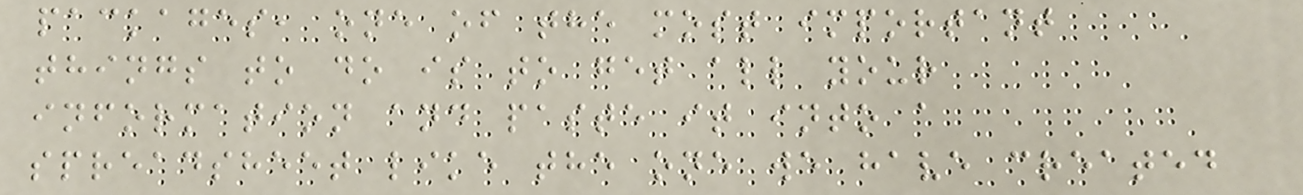packages, one of the most important
things to do is to get all your
information and paste it into a
spreadsheet like the one we have created
